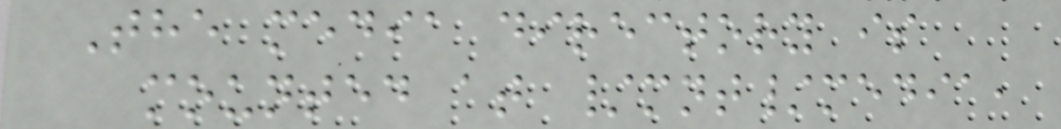The media directory is
mounted at /mnt/media,
